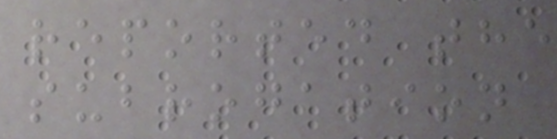reported the
subrogation
